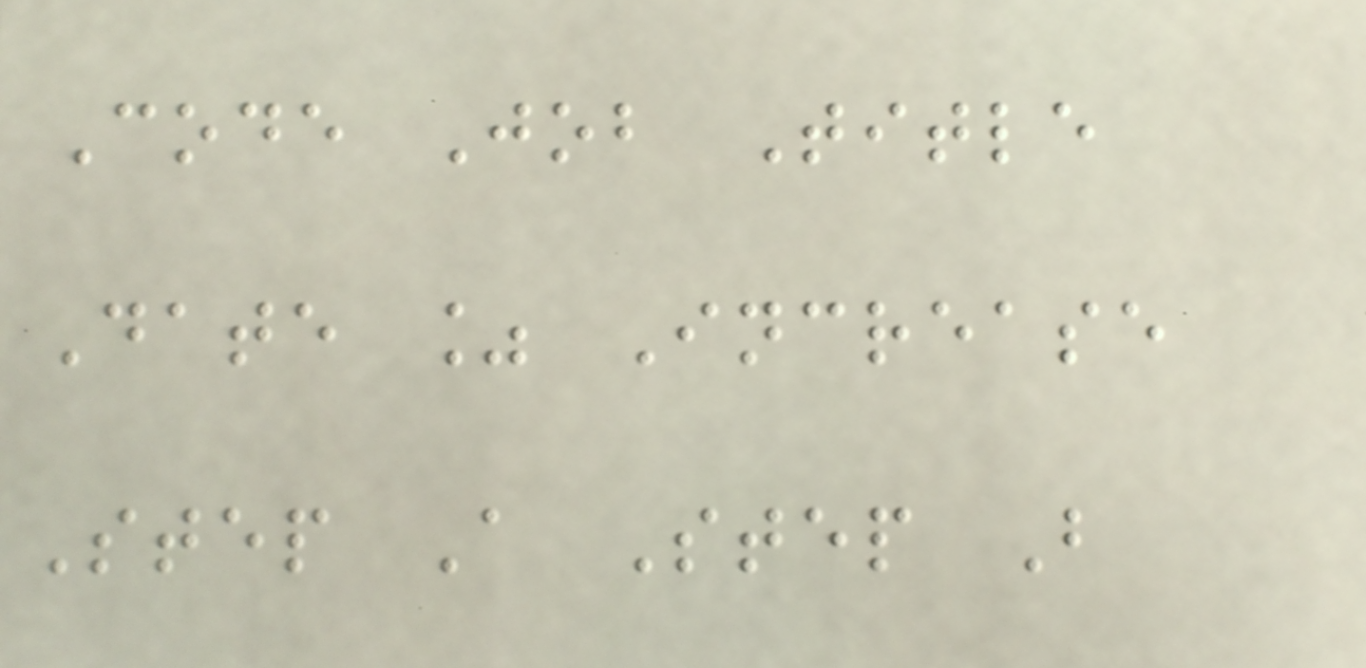Code Job Title
Date % Increase
Step A Step B
